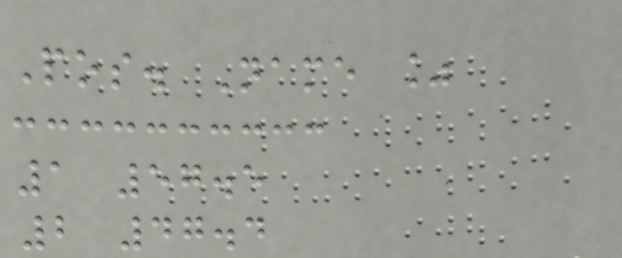Pos. Name %
1 57.5
2 47.4
